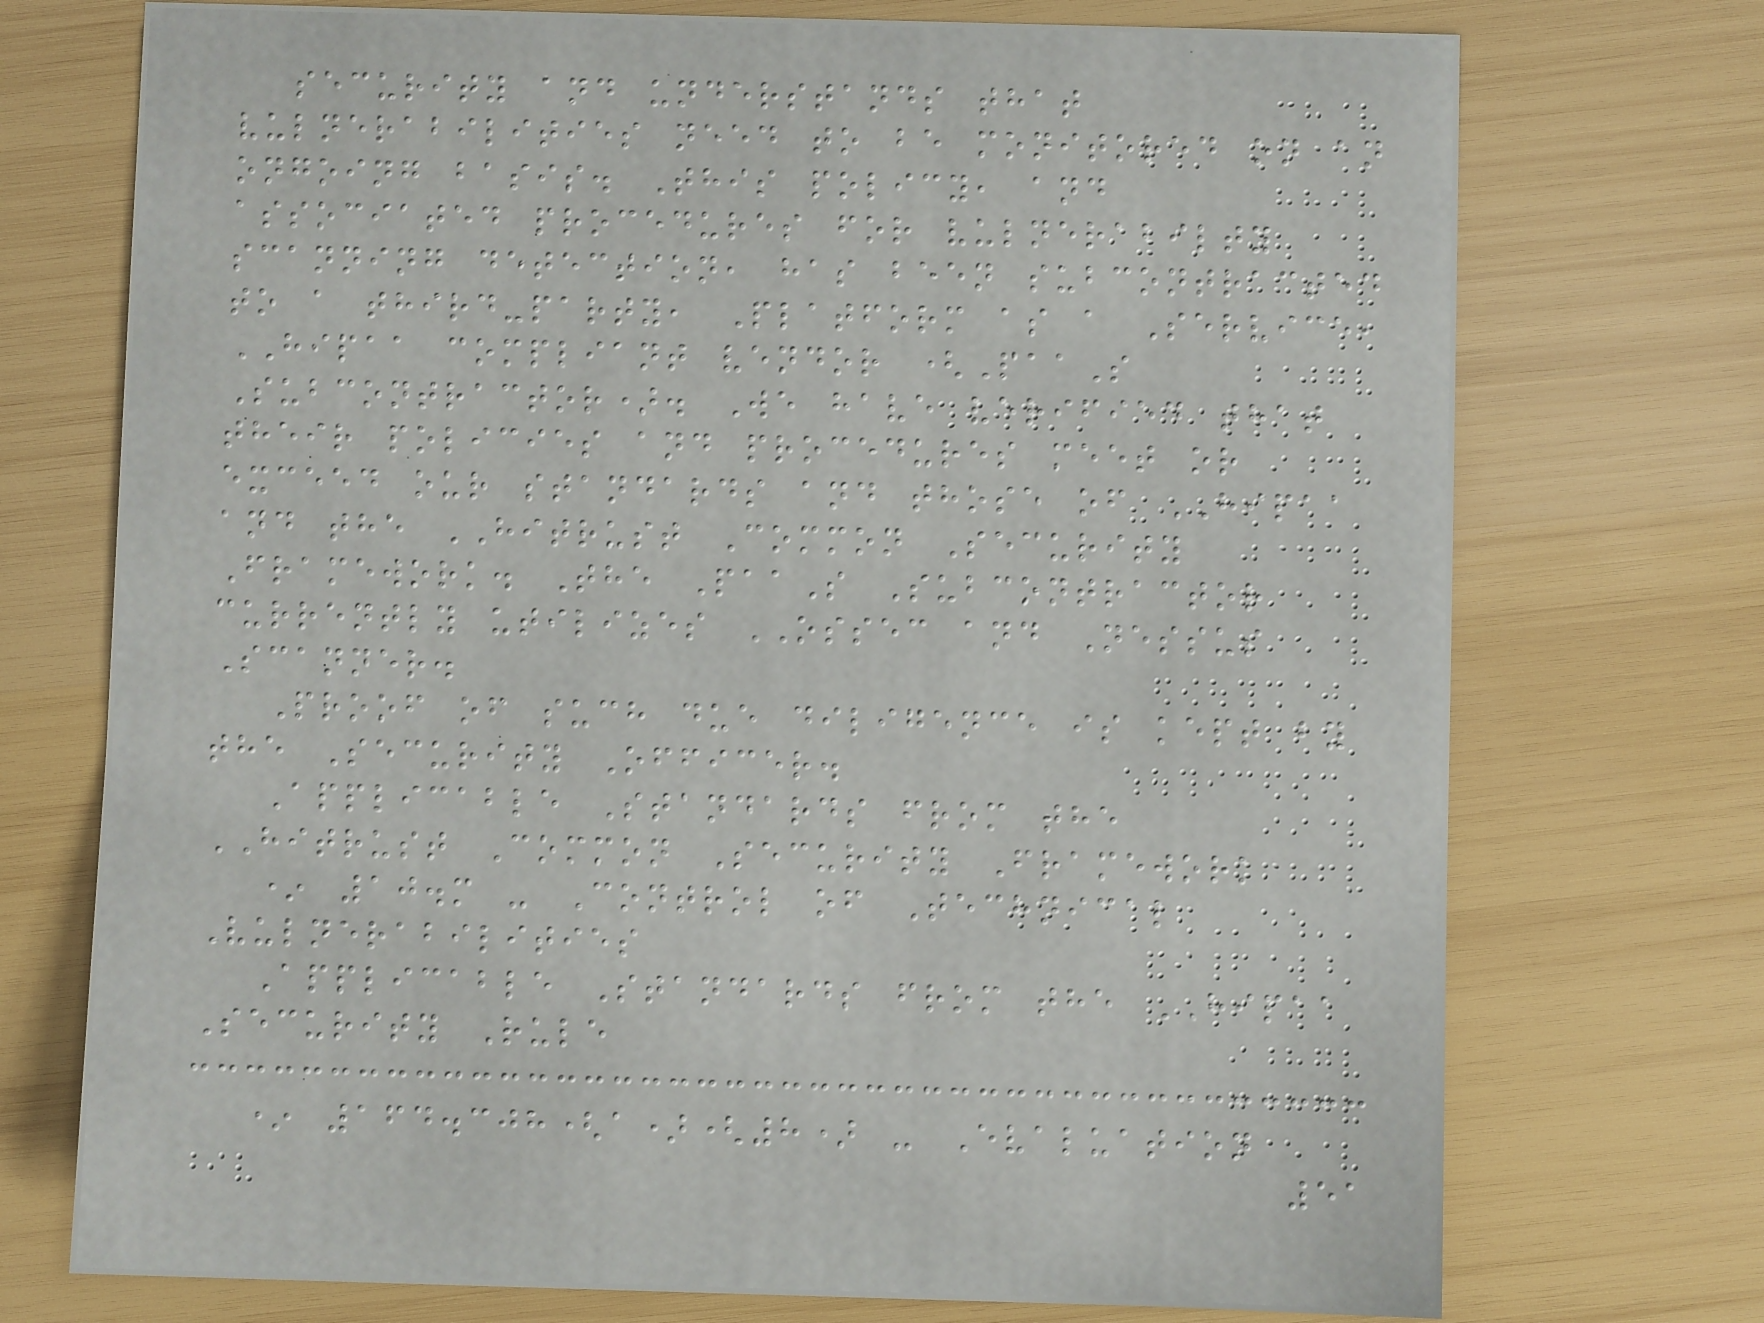security and understands that
vulnerabilities need to be monitored on an
ongoing basis. This policy, and
associated procedures for vulnerabilty
scanning detection, has been subcontracted
to a third-party, Platform as a Service,
HIPAA compliant vendor (PaaS
Subcontractor). We have verified that
their policies and procedures meet or
exceed our standards and those of HIPAA
and the HITRUST Common Security
Framework. The PaaS Subcontractor
currently utilizes OSSEC and Nessus
Scanner.
Proof of such due diligence is kept by
the Security Officer.
Applicable Standards from the
HITRUST Common Security Framework
* 10.m - Control of Technical
Vulnerabilities
Applicable Standards from the HIPAA
Security Rule
* 164.308(a)(8) - Evaluation
51
